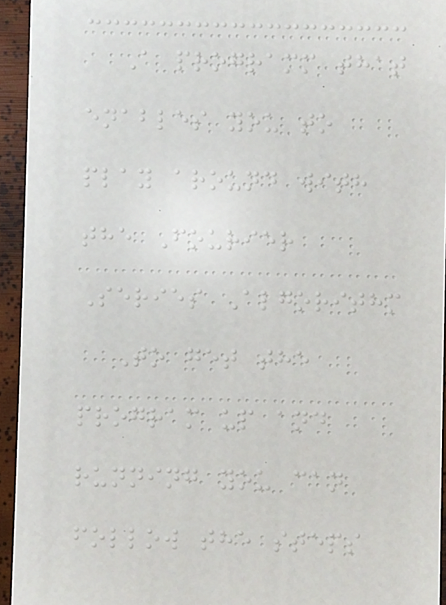A programm that
enables you to
play around with
the Fourier
Series Algorithm
To get the
program up and
running you can
follow the steps
